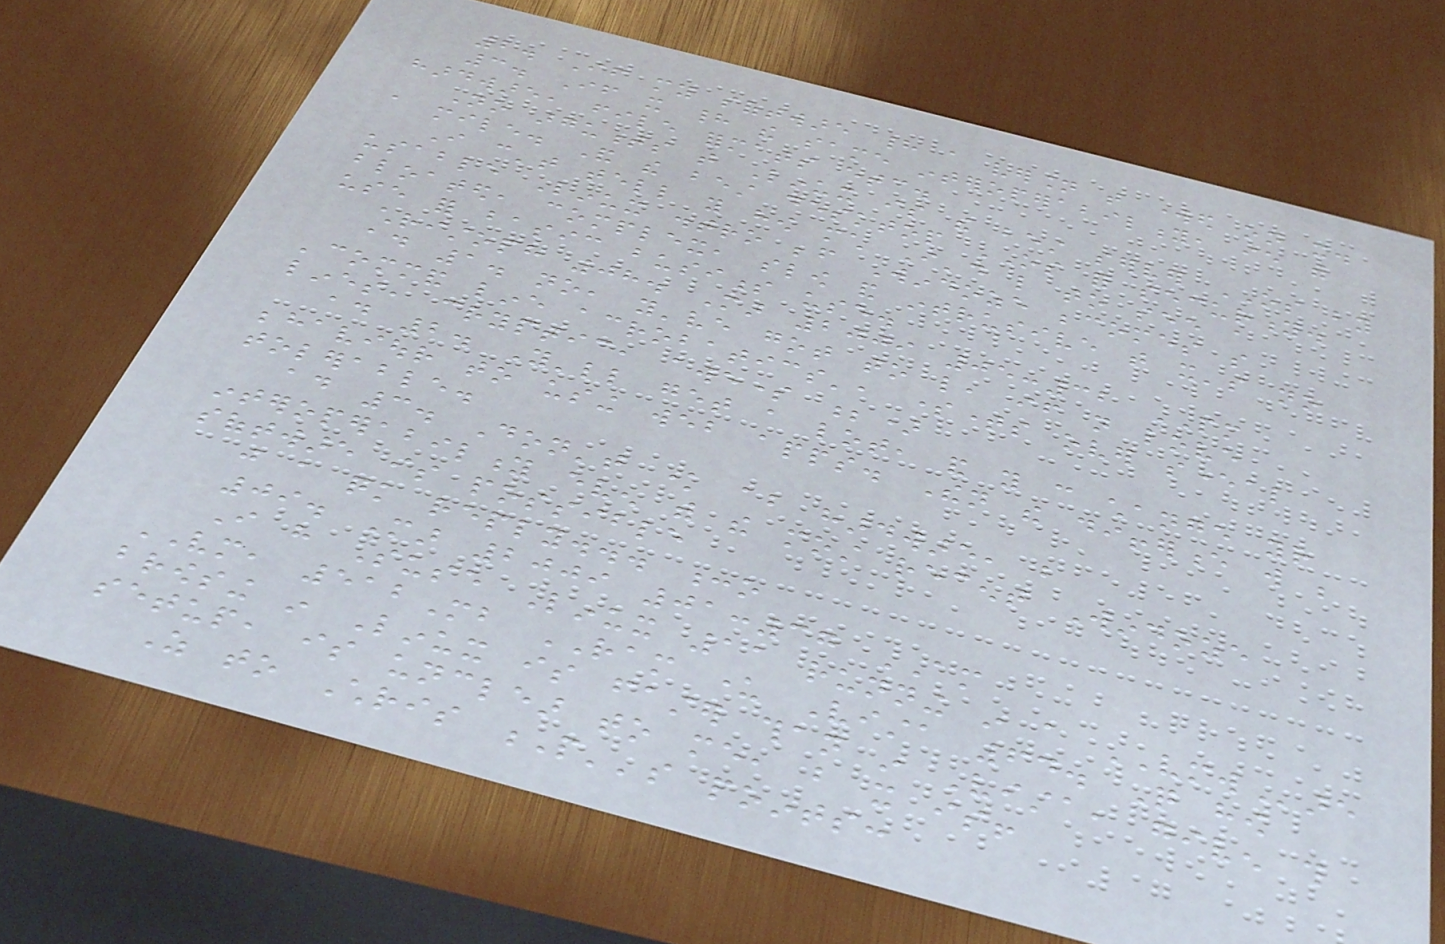2. If my software had a version that worked on it.
3. If it had the same interoperability, ie with
hardware, file formats etc.
No arguments that Linux is the best server OS by
a mile. And the best desktop OS for security.
I can't tell you how much I'd like to see a
usable Linux distro before Windoze becomes so
bloated, complex, slow and intrusive that it's no
use for basic business use.
christoph 08. Mar 2009 05:32 PM
ad 1. no, you've got to like, if not love
'command line acrobatics', sometimes over several
lines, cryptic, awesome ;)
ad 2. You'll get a lot, and you can change your
behaviour to using web apps. Then the difference will be
tolerable.
ad 3. Don't know about hardware, but
interoperability even with the most recent Windoze
software is possible
just a quick reply... :o
09. Mar 2009 01:37 AM
I have Suse Linux 11 running in a VMWare
VM, 512Mb RAM under Vista 64. Quite how
browsing in Linux is faster than in Vista, given this
setup, is unclear to me, but it is!
As to Chris P''s points:
